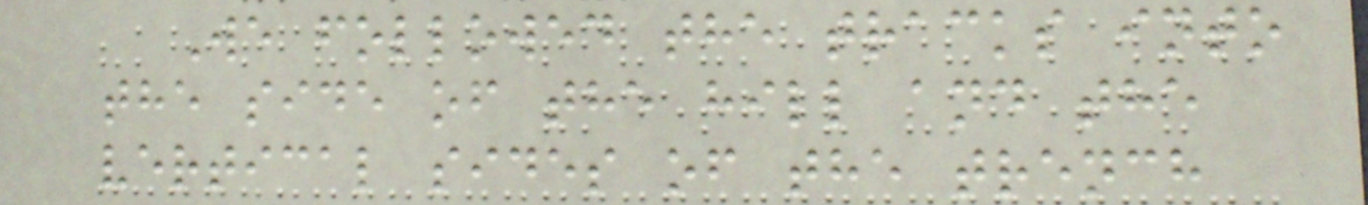We followed the tracks into
the side of the hill and the
vertical sides of the trench
